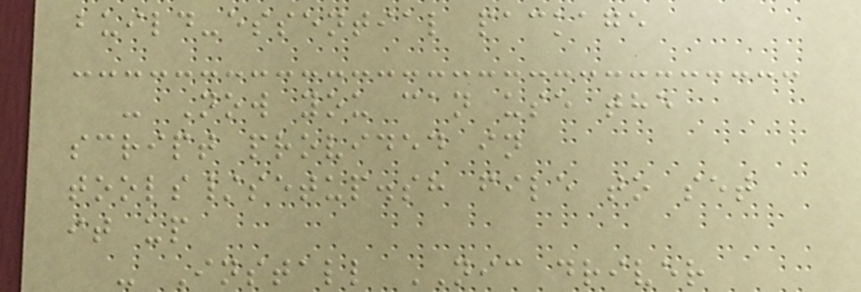build-essential package
- Now you can use the
script provided in
tools/setup.sh file to set
it up
- Install NIC driver
